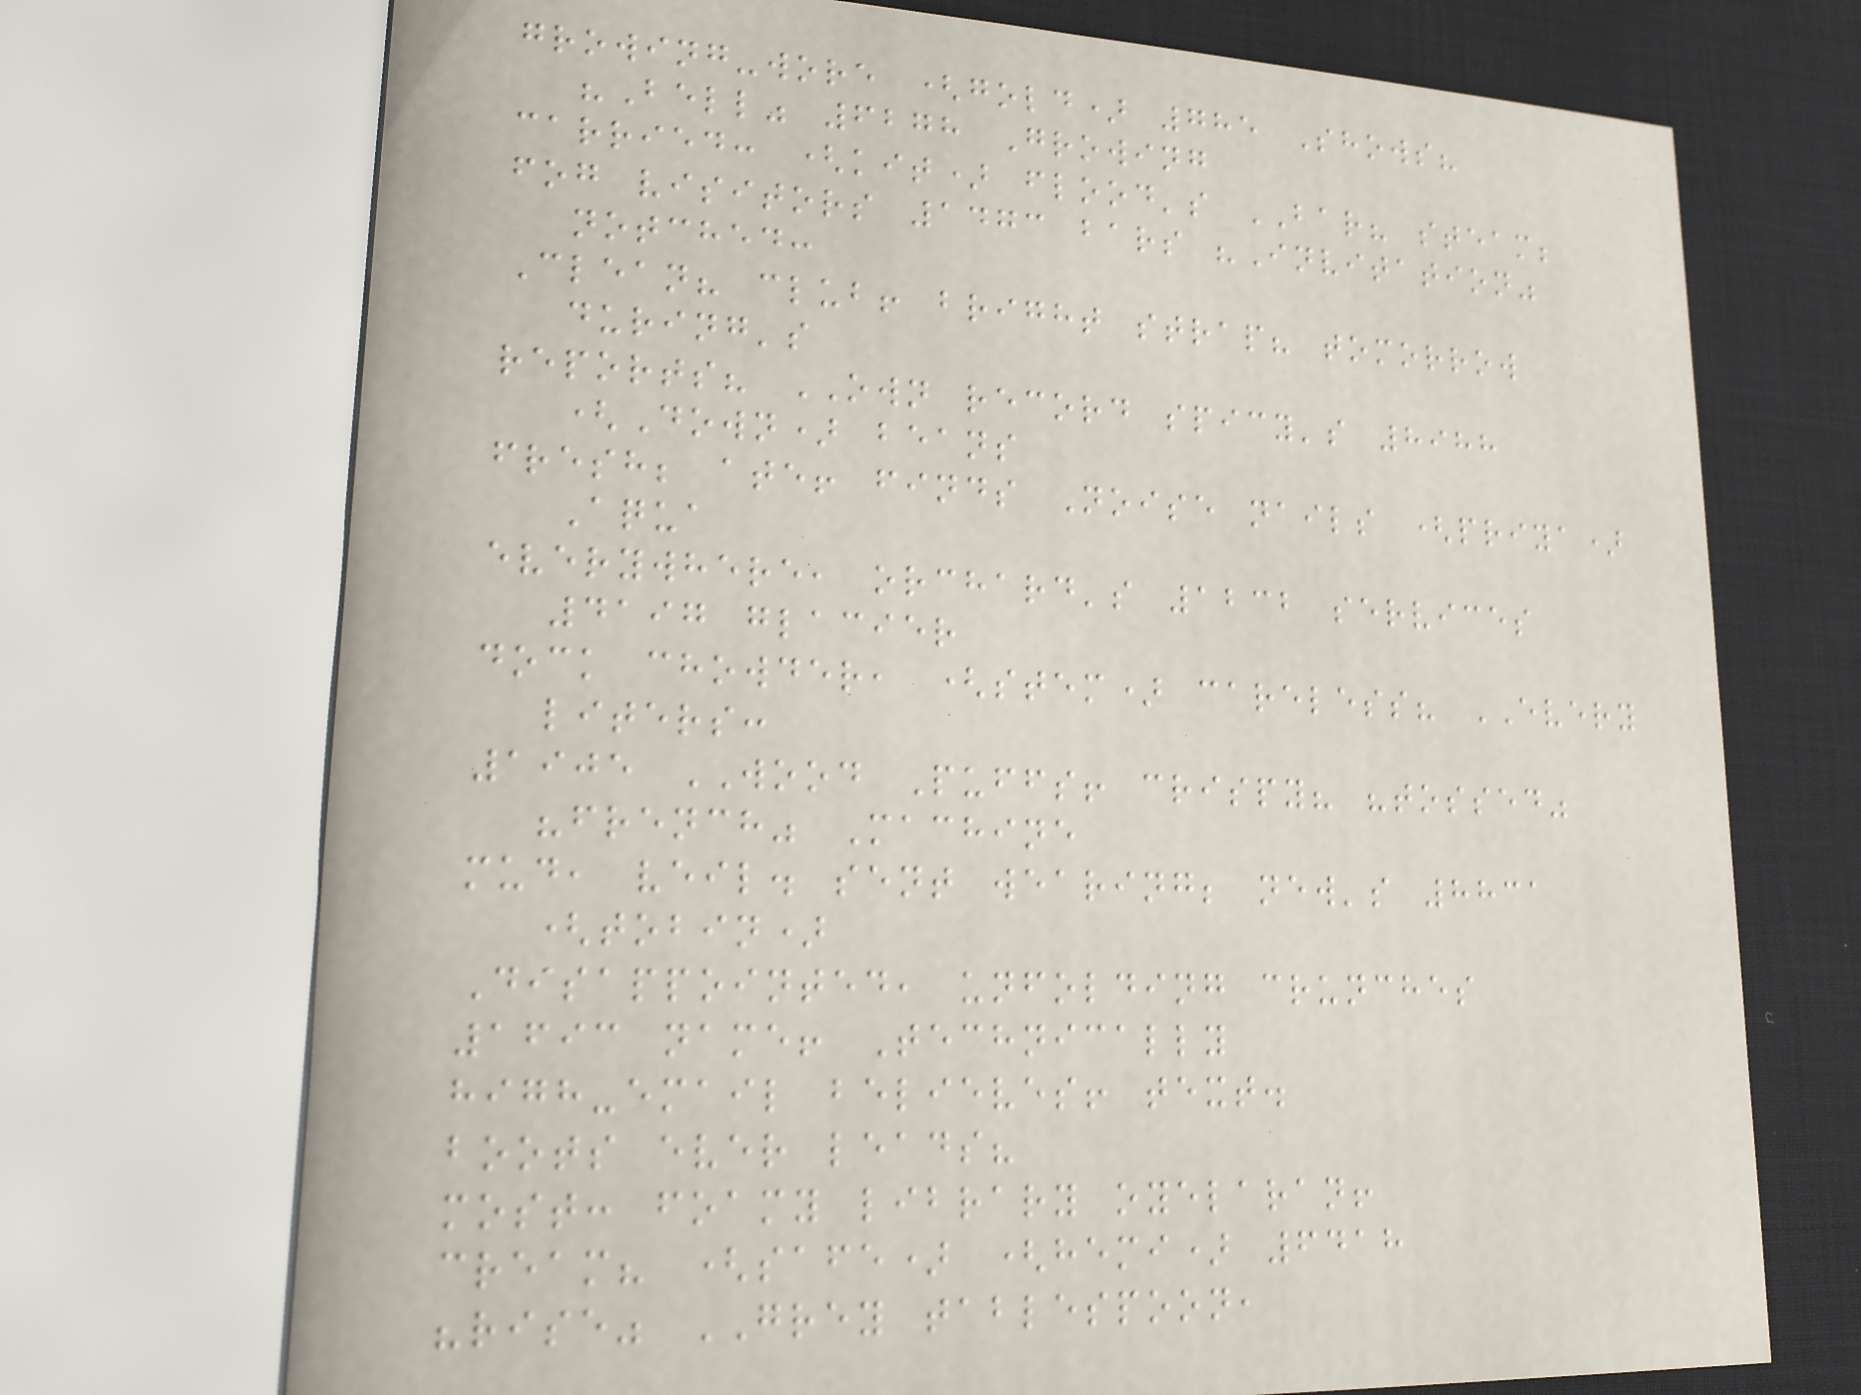growing-wore (gold) 785 Shows?
"Bell" 6278 Growing
carried: (kit) flood's BAR? steam;
fog visitors 1473 bars "Invitation"
notched:
Clean? club! bright strap? tomorrow
during's
reports? OWN record spicy's 8988
(Down) beans
fresh; ate! finds Noise nails (priya)
Aqua
everywhere, orchard's 1232 services
4197 glacier
dock chowder, (stem) careless? EVERY
liters:
1905 WOOD Puffs! crispy? "tossed"
"french" Machine
mud, veil. sent wearing; new's 8831
(tobin)
Disappointed, unfolding crunches
1693 name! Technically
high-email believes! text.
boots ever leads?
most: foamy library oyelaran!
cream? (safe) (hemi) 6418
"rise" GREY tablespoon,
